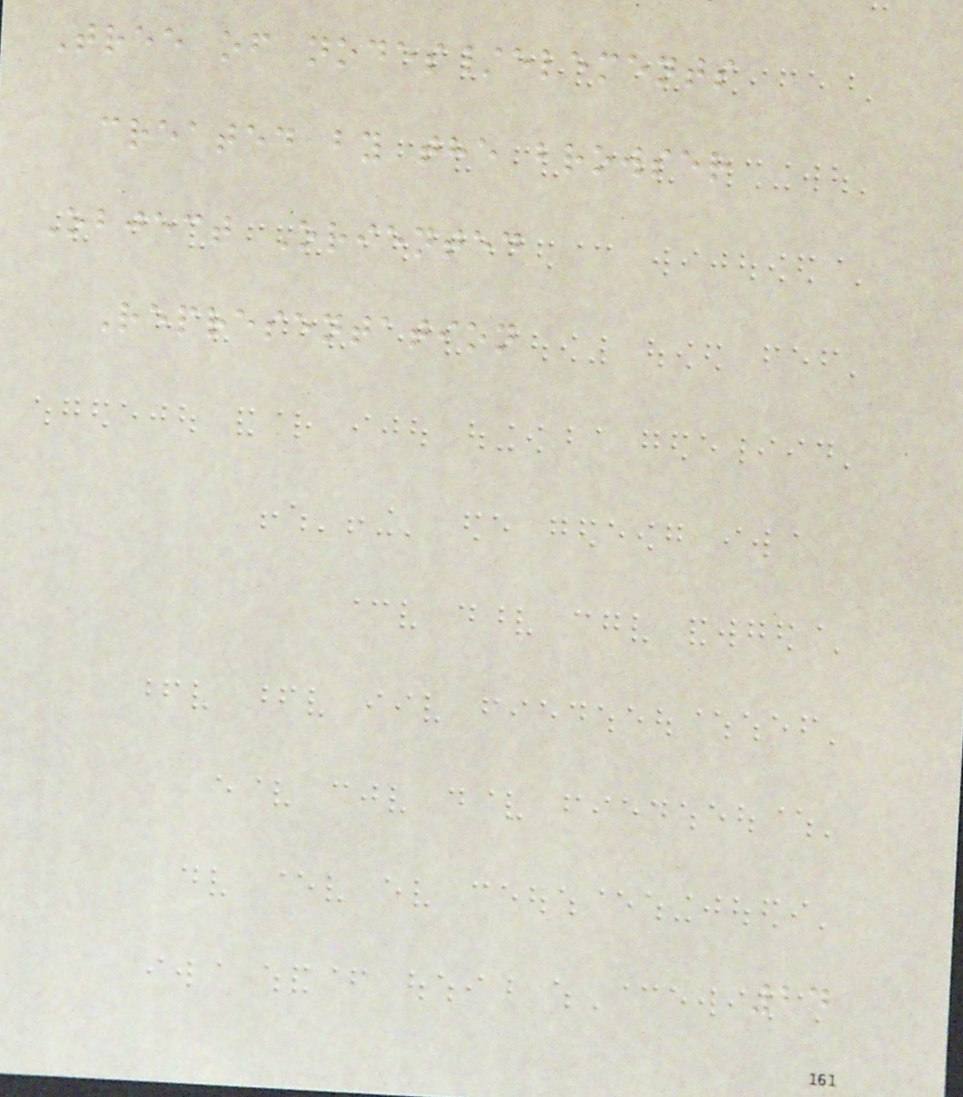Tree of nodes/elements
created by the browser
Object Oriented
Representation
24
